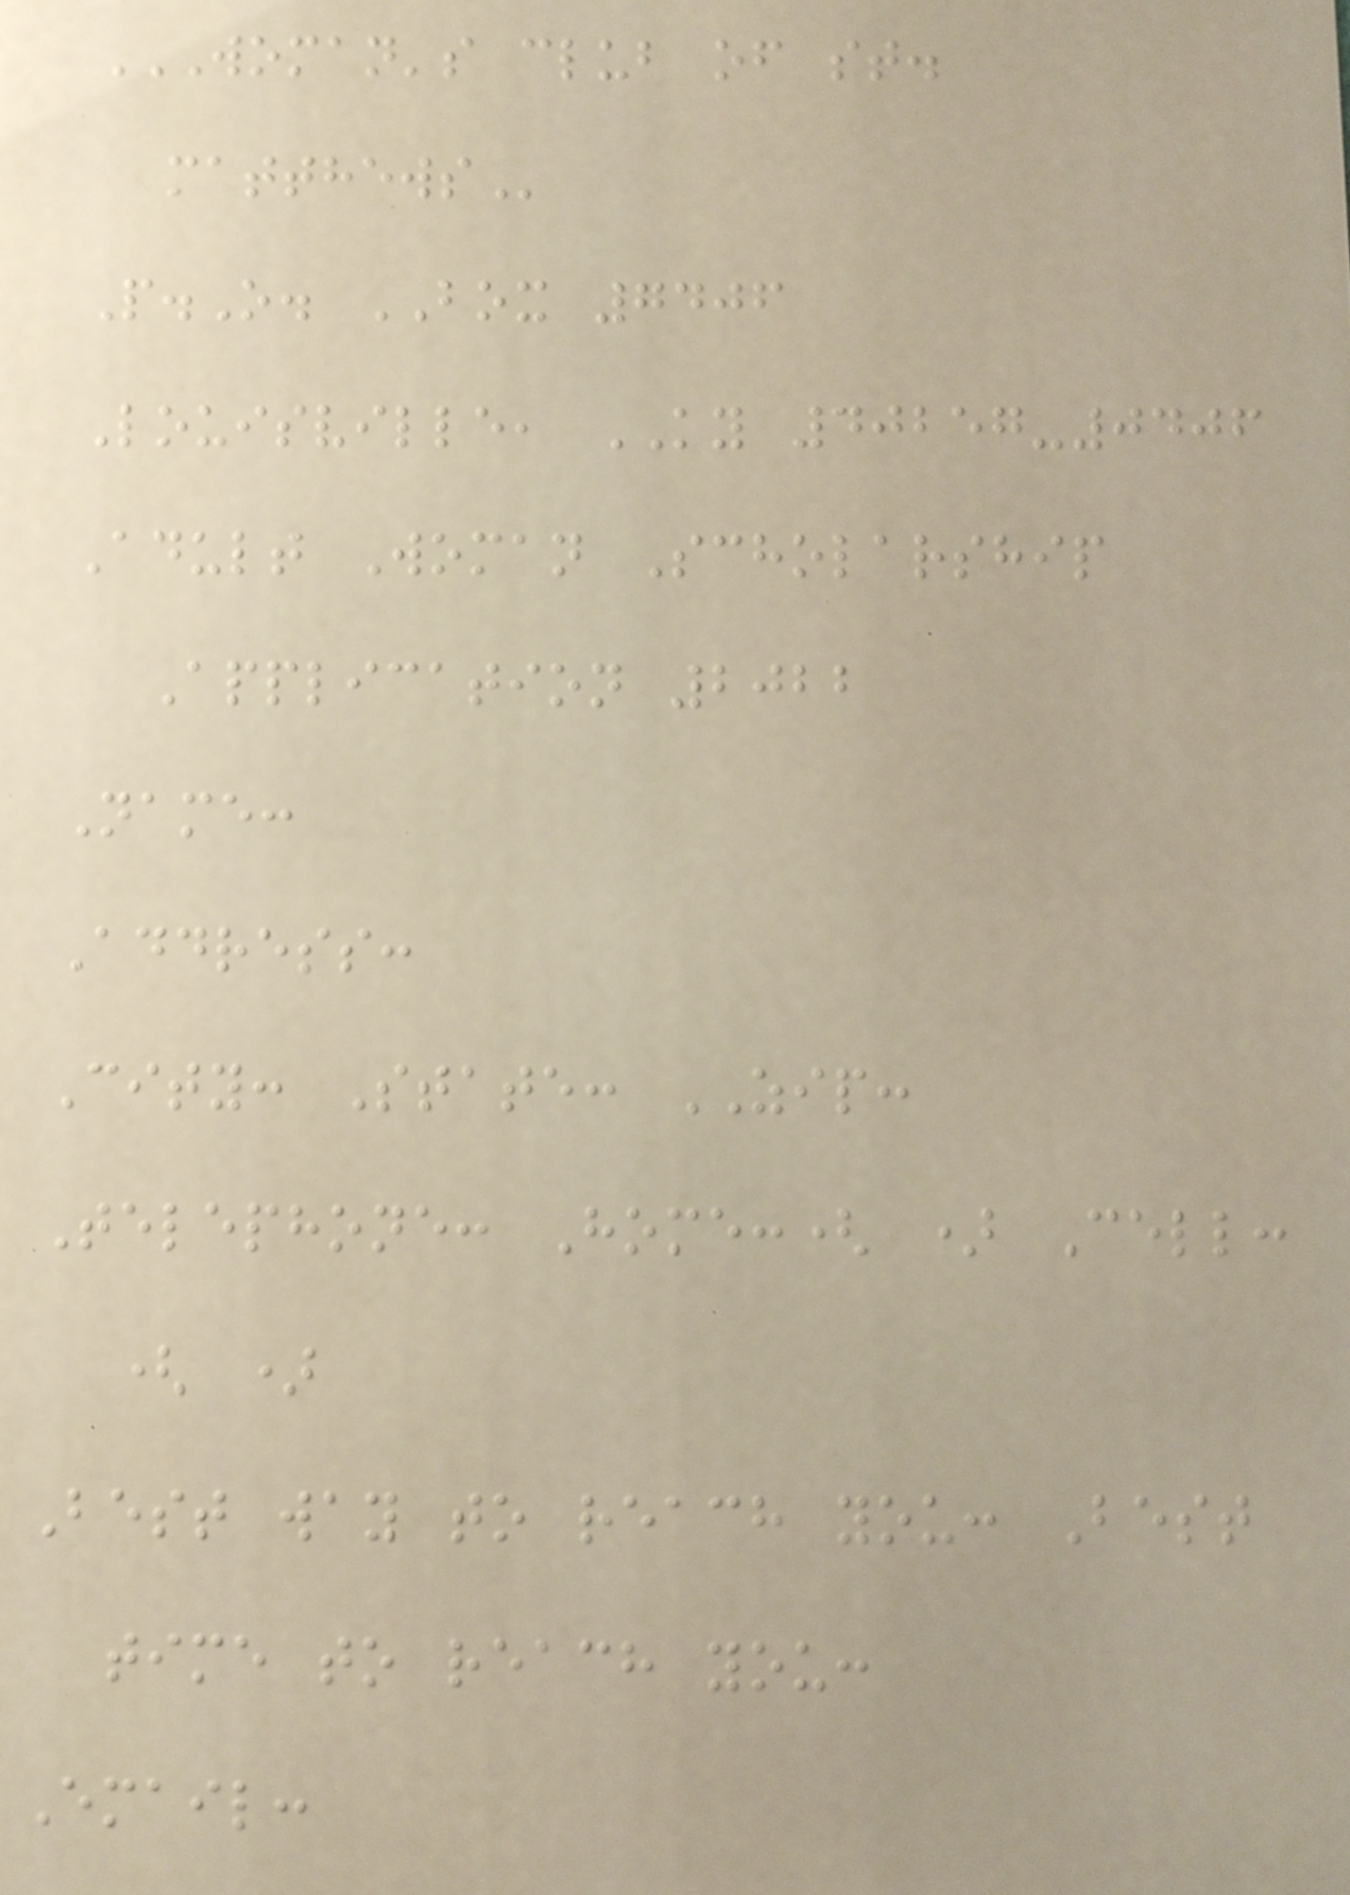WOMAN'S CLUB OF ST.
MATTHEWS
P.O. BOX 7406
Louisville, KY 40257-0406
Adult Woman Scholarship
Application 2022
Name:
Address:
City: State: ZIP:
Telephone: Home:( ) Cell:
( )
Best way to reach you: Best
time to reach you:
Email:
